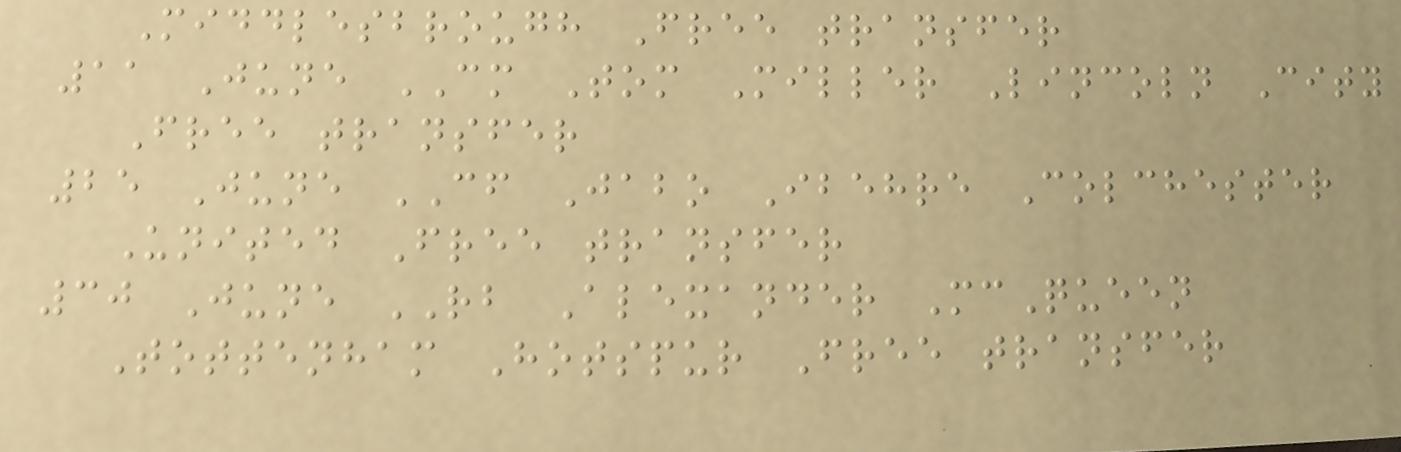Middlesbrough Free transfer
11 June CM Tom Miller Lincoln City
Free transfer
25 June CF Jabo Ibehre Colchester
United Free transfer
30 June RB Alexander McQueen
Tottenham Hotspur Free transfer
